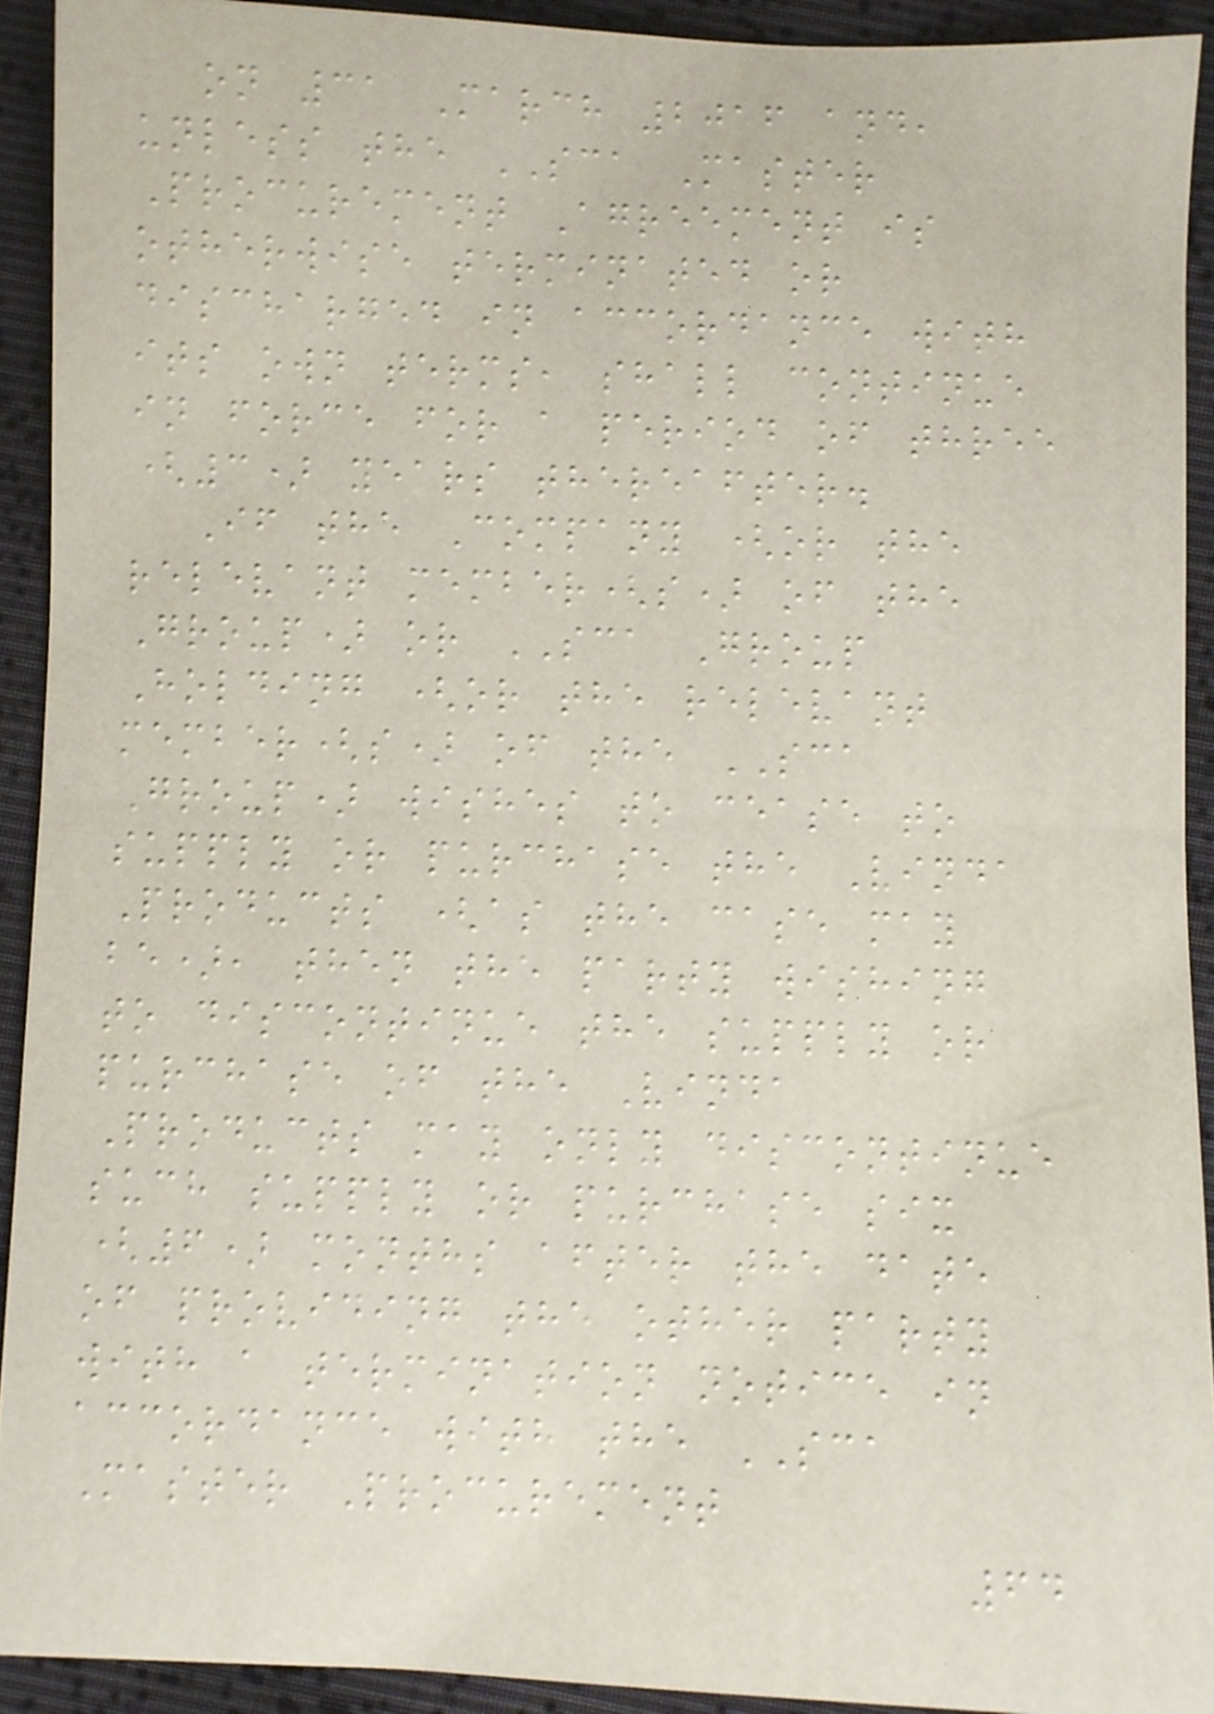on 31 March 2016 and,
unless the SCA Master
Procurement Agreement is
otherwise terminated or
discharged in accordance with
its own terms, shall continue
in force for a period of three
(3) years thereafter.
If the Company (or the
relevant member(s) of the
Group) or SCA Group
Holding (or the relevant
member(s) of the SCA
Group) wishes to cease to
supply or purchase the Vinda
Products (as the case may
be), then the party wishing
to discontinue the supply or
purchase of the Vinda
Products may only discontinue
such supply or purchase six
(6) months after the date
of providing the other party
with a termination notice in
accordance with the SCA
Master Procurement
64
